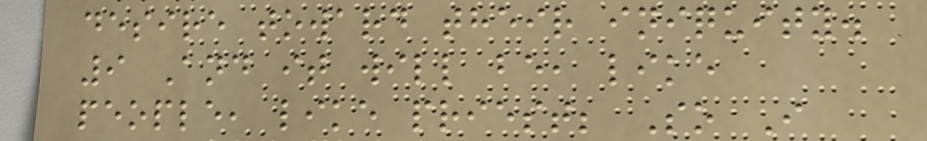desire toward their iniquity.
9 And it will be, like
people, like priest; So I
